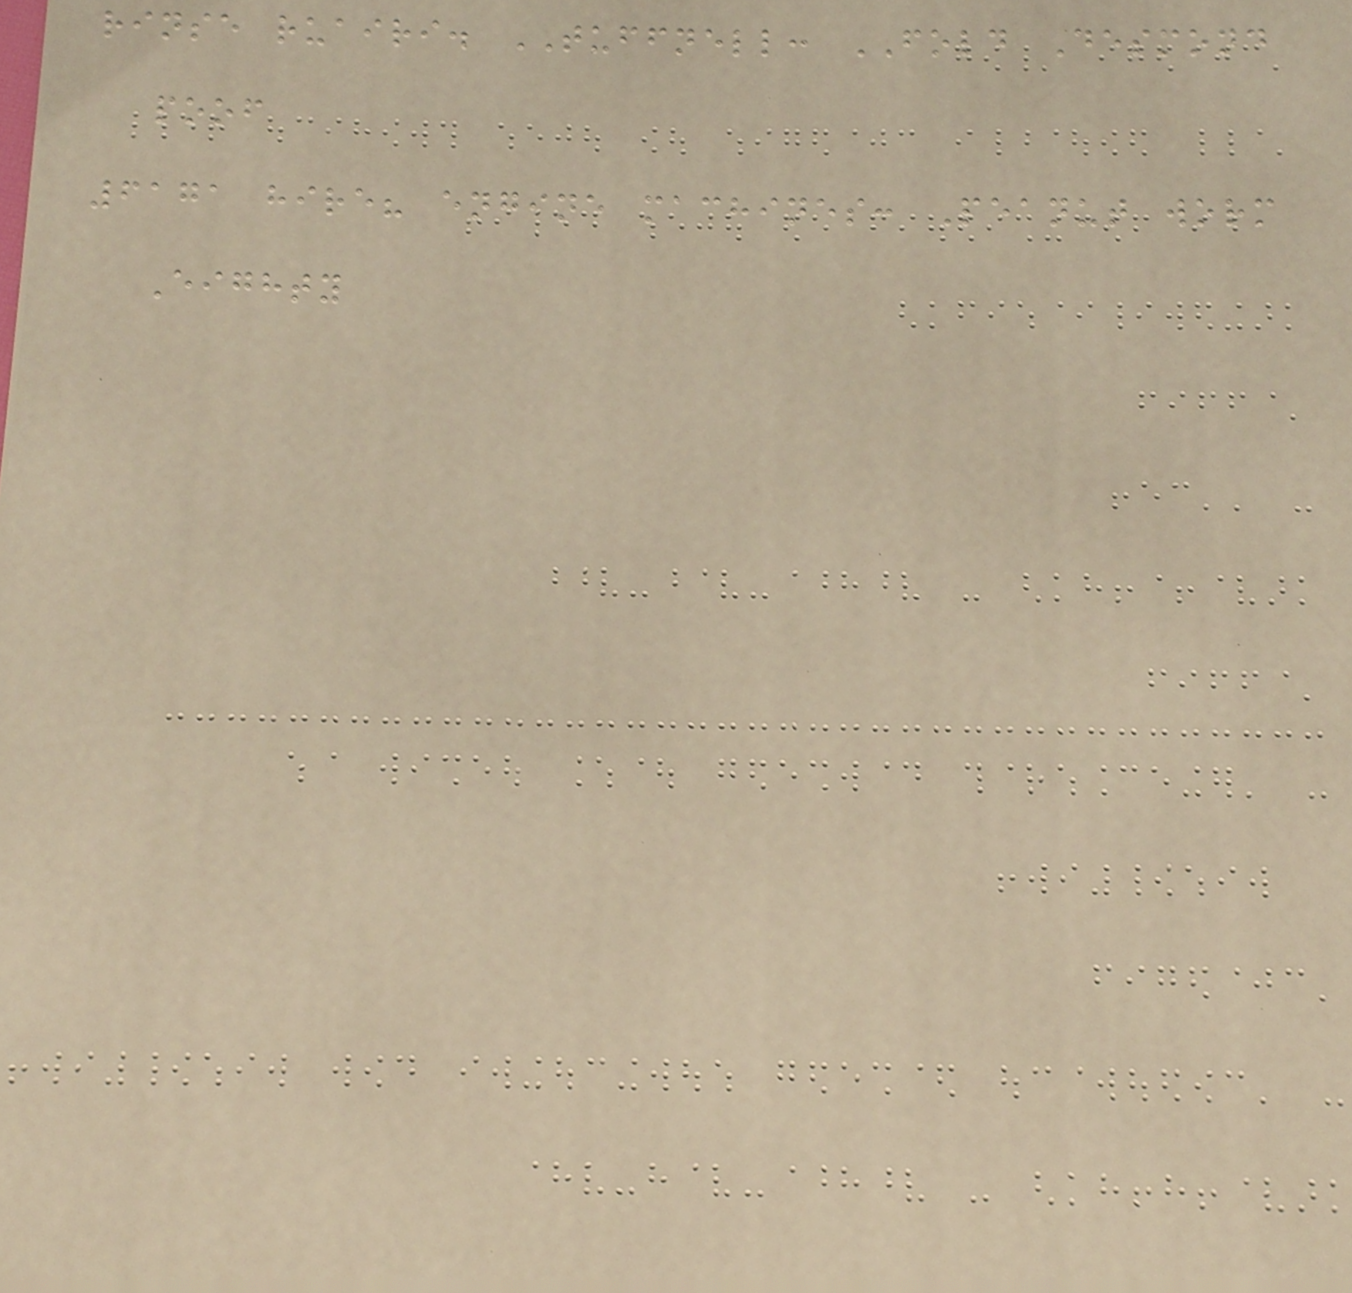rinse ruairi. TUFFNELL: FOLD Desmond
poof
6171 hire? engine machines: Peanut worm
Eighty
